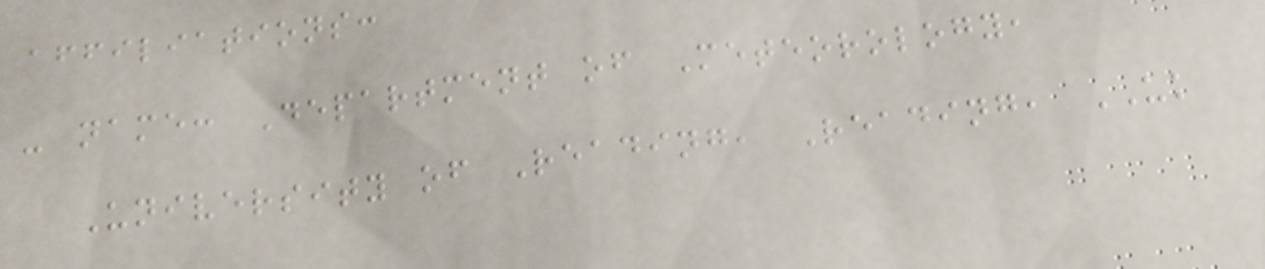affiliations:
- name: Department of Meteorology,
University of Reading, Reading, UK
